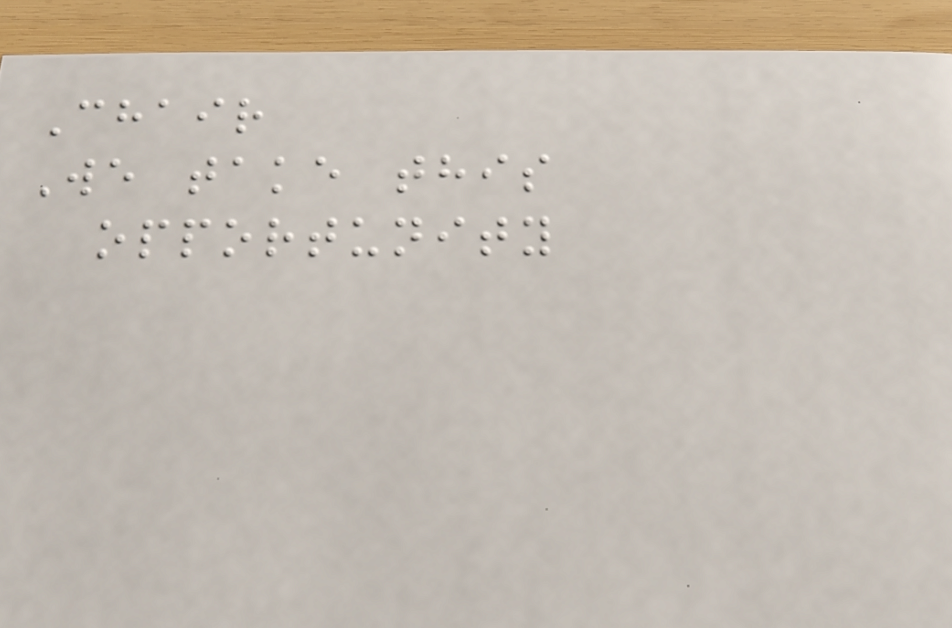Chair
We take this
opportunity
